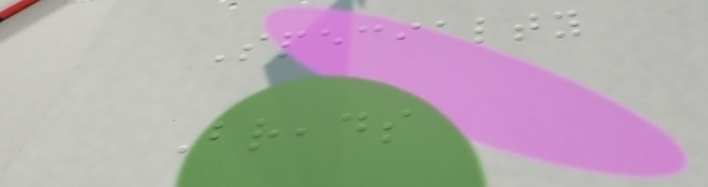Specialty
Breads
